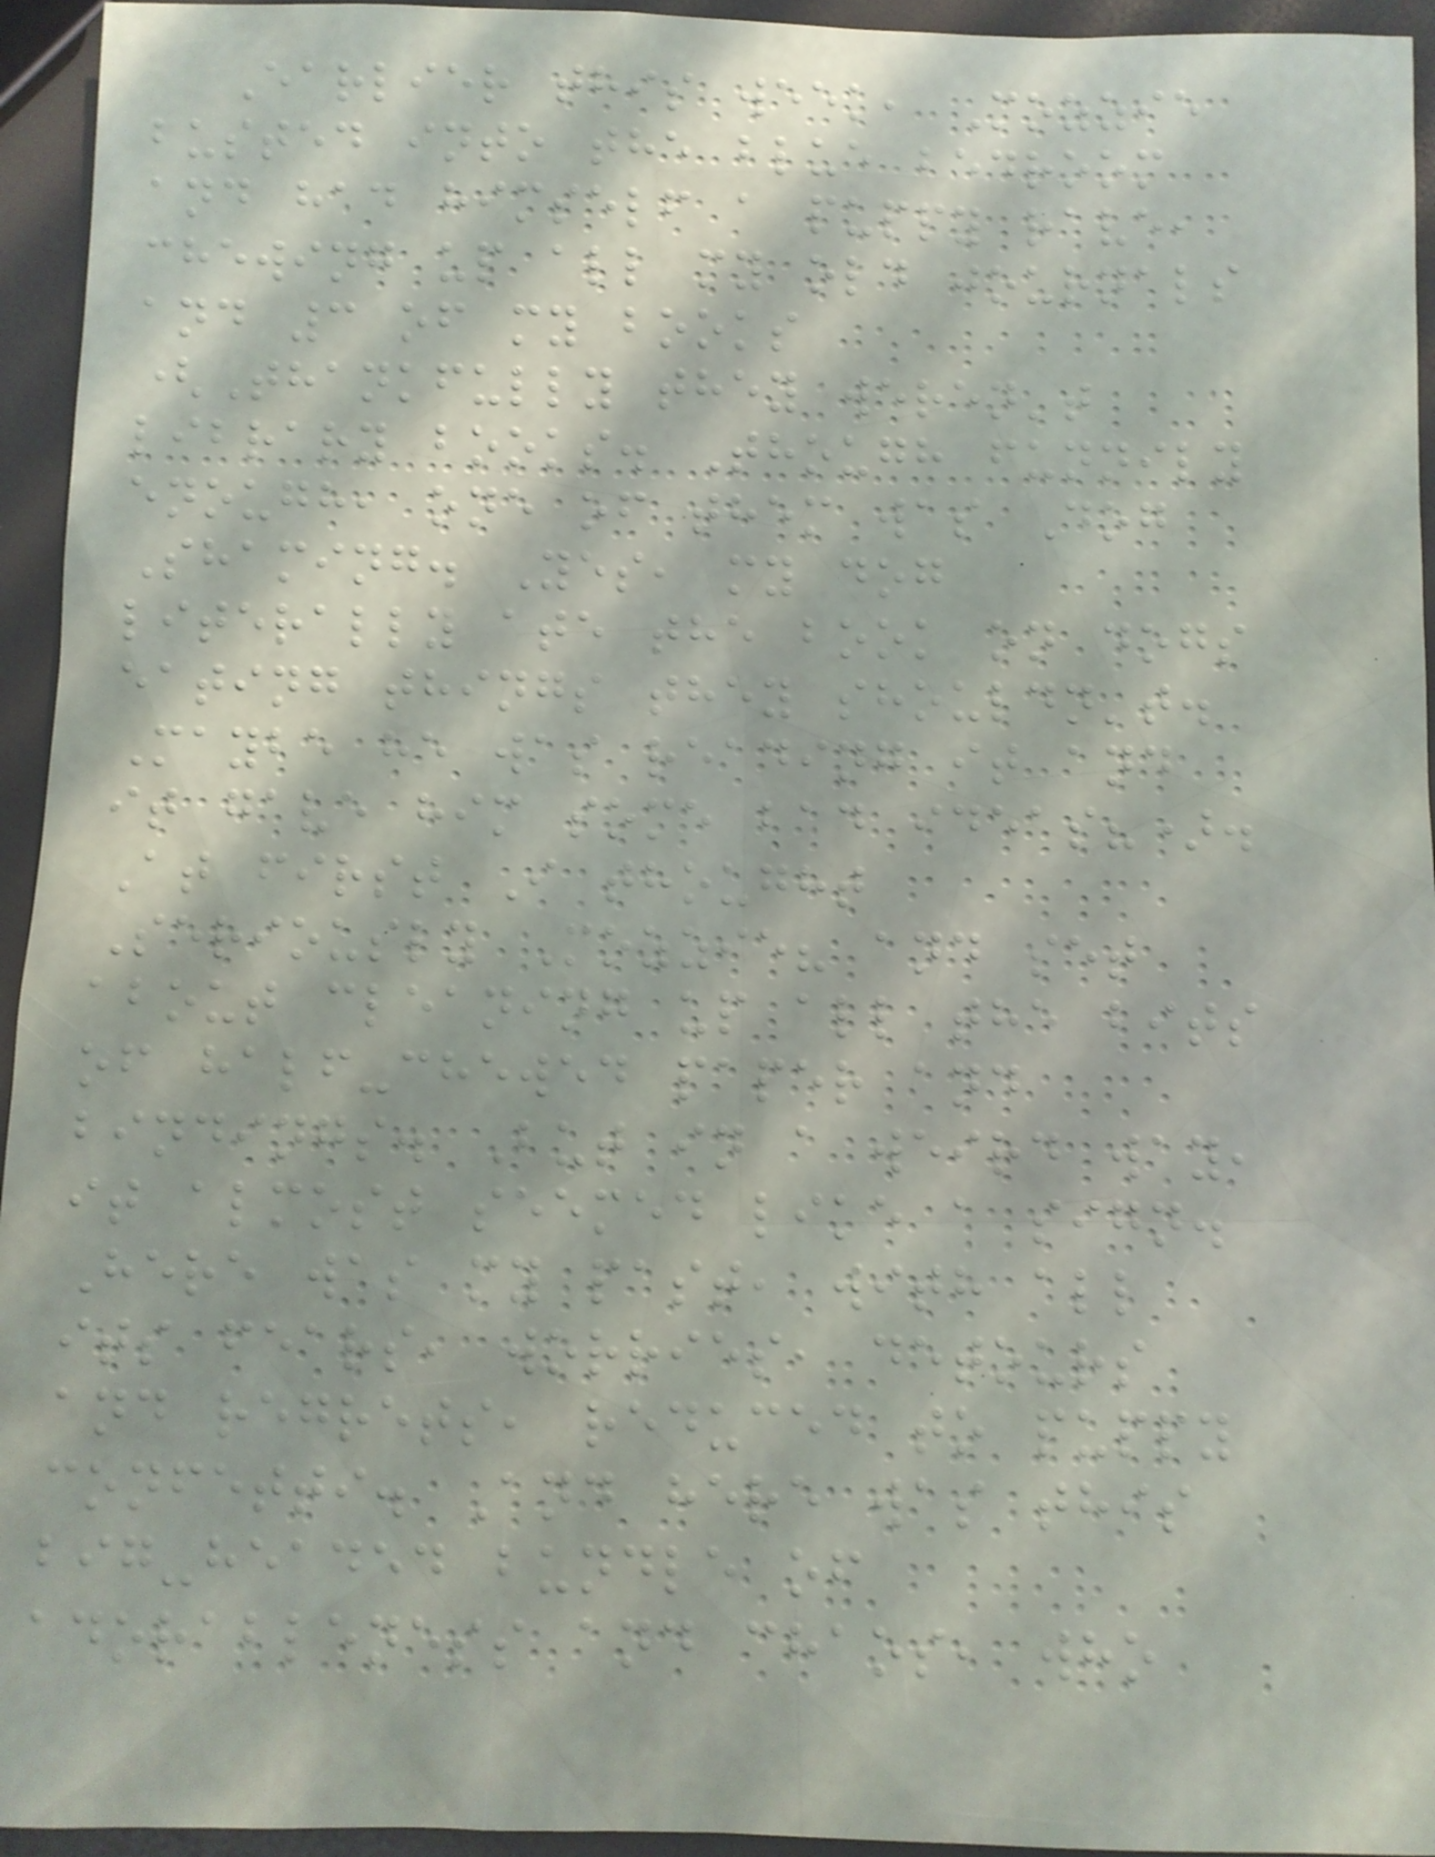Earlier this week, Mozzie
busted into the blue bedroom
and had himself a puppy rave,
chewing up all my old journals
and 3 of my books
(Thankfully they weren't
library books. Though funnily
enough, one of them was Dog
Shaming. Yes, my dog
literally ate the book on dogs
eating things they shouldn't.
Maybe he was reading it and
it gave him some bad ideas?).
At first I thought
Seriously Mozzie? and set
about cleaning up all the bits
of half-chewed paper and
bindings. But in a weird way,
it almost seemed like a sign.
Here was my past, with all
its fears, worries, detours
and regrets, reduced to puppy
confetti. And here was this
big-headed bundle of
adorableness and chaos, who
